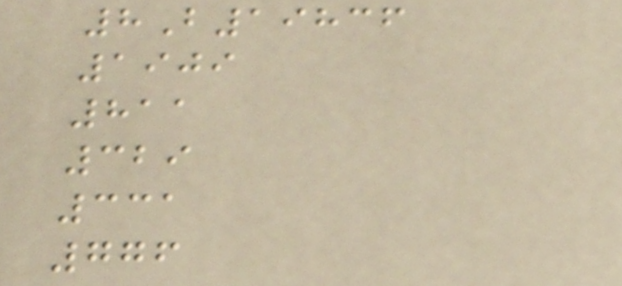8B19836
1909
811
329
331
776
